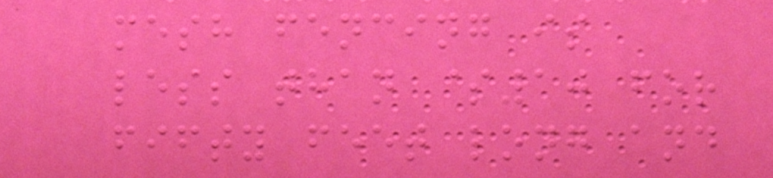mesh fencing is
less than $10 for
fifty feet long and
